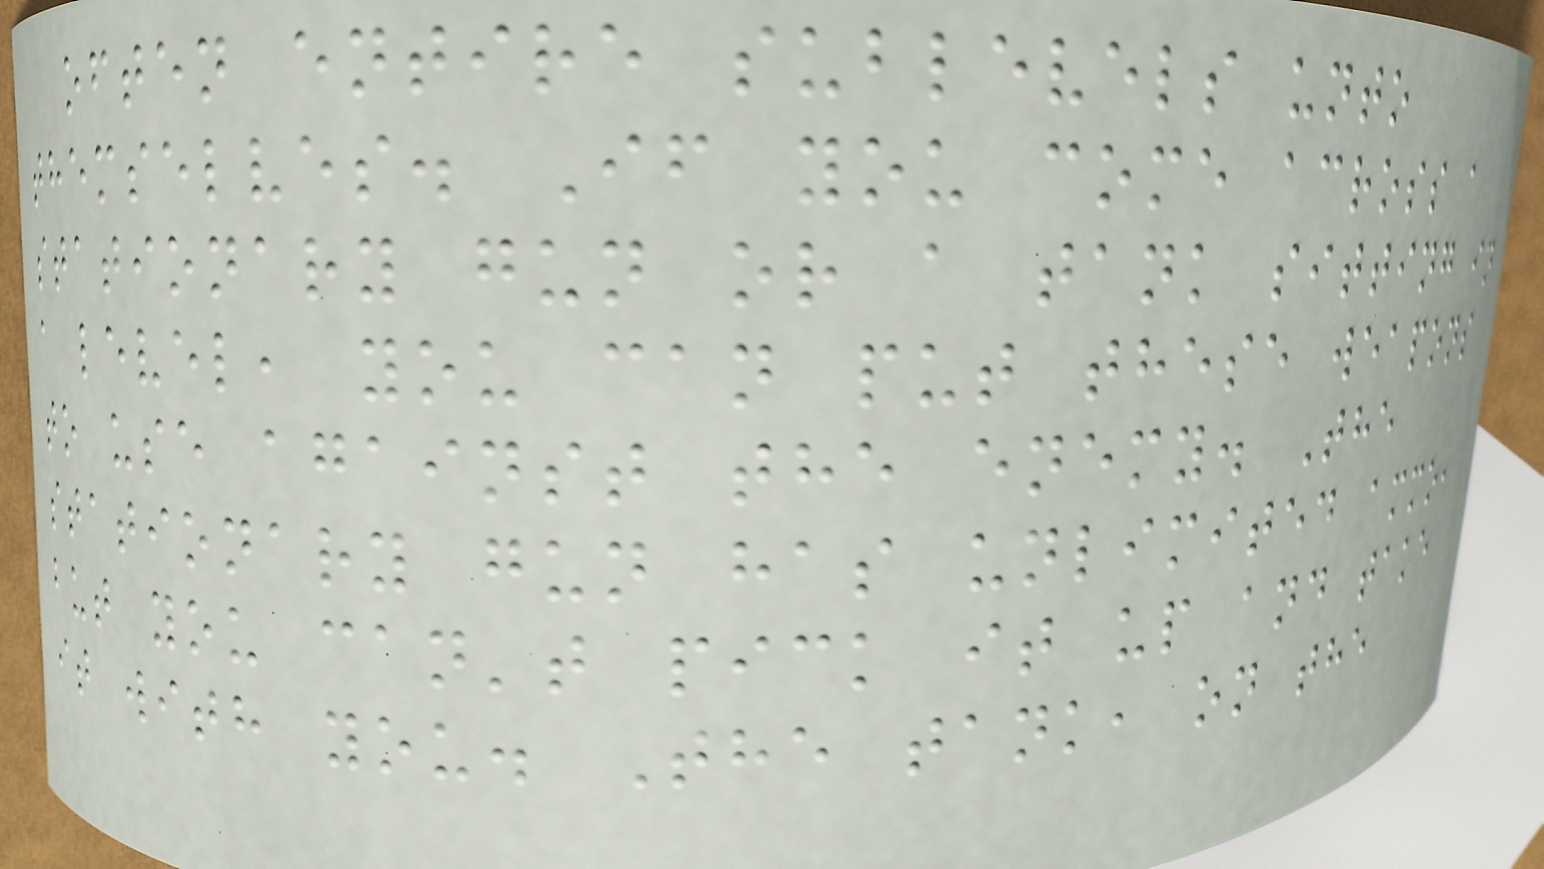often entire sublevels unto
themselves. If you come across a
stationary gun or a tank sitting in
a level, you can put these weapons
to use against the enemy. The
stationary gun has unlimited ammo,
but you can't pick it up and take
it with you. The tank, on the
